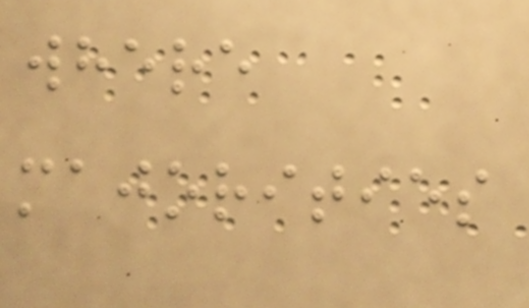where
majorities
